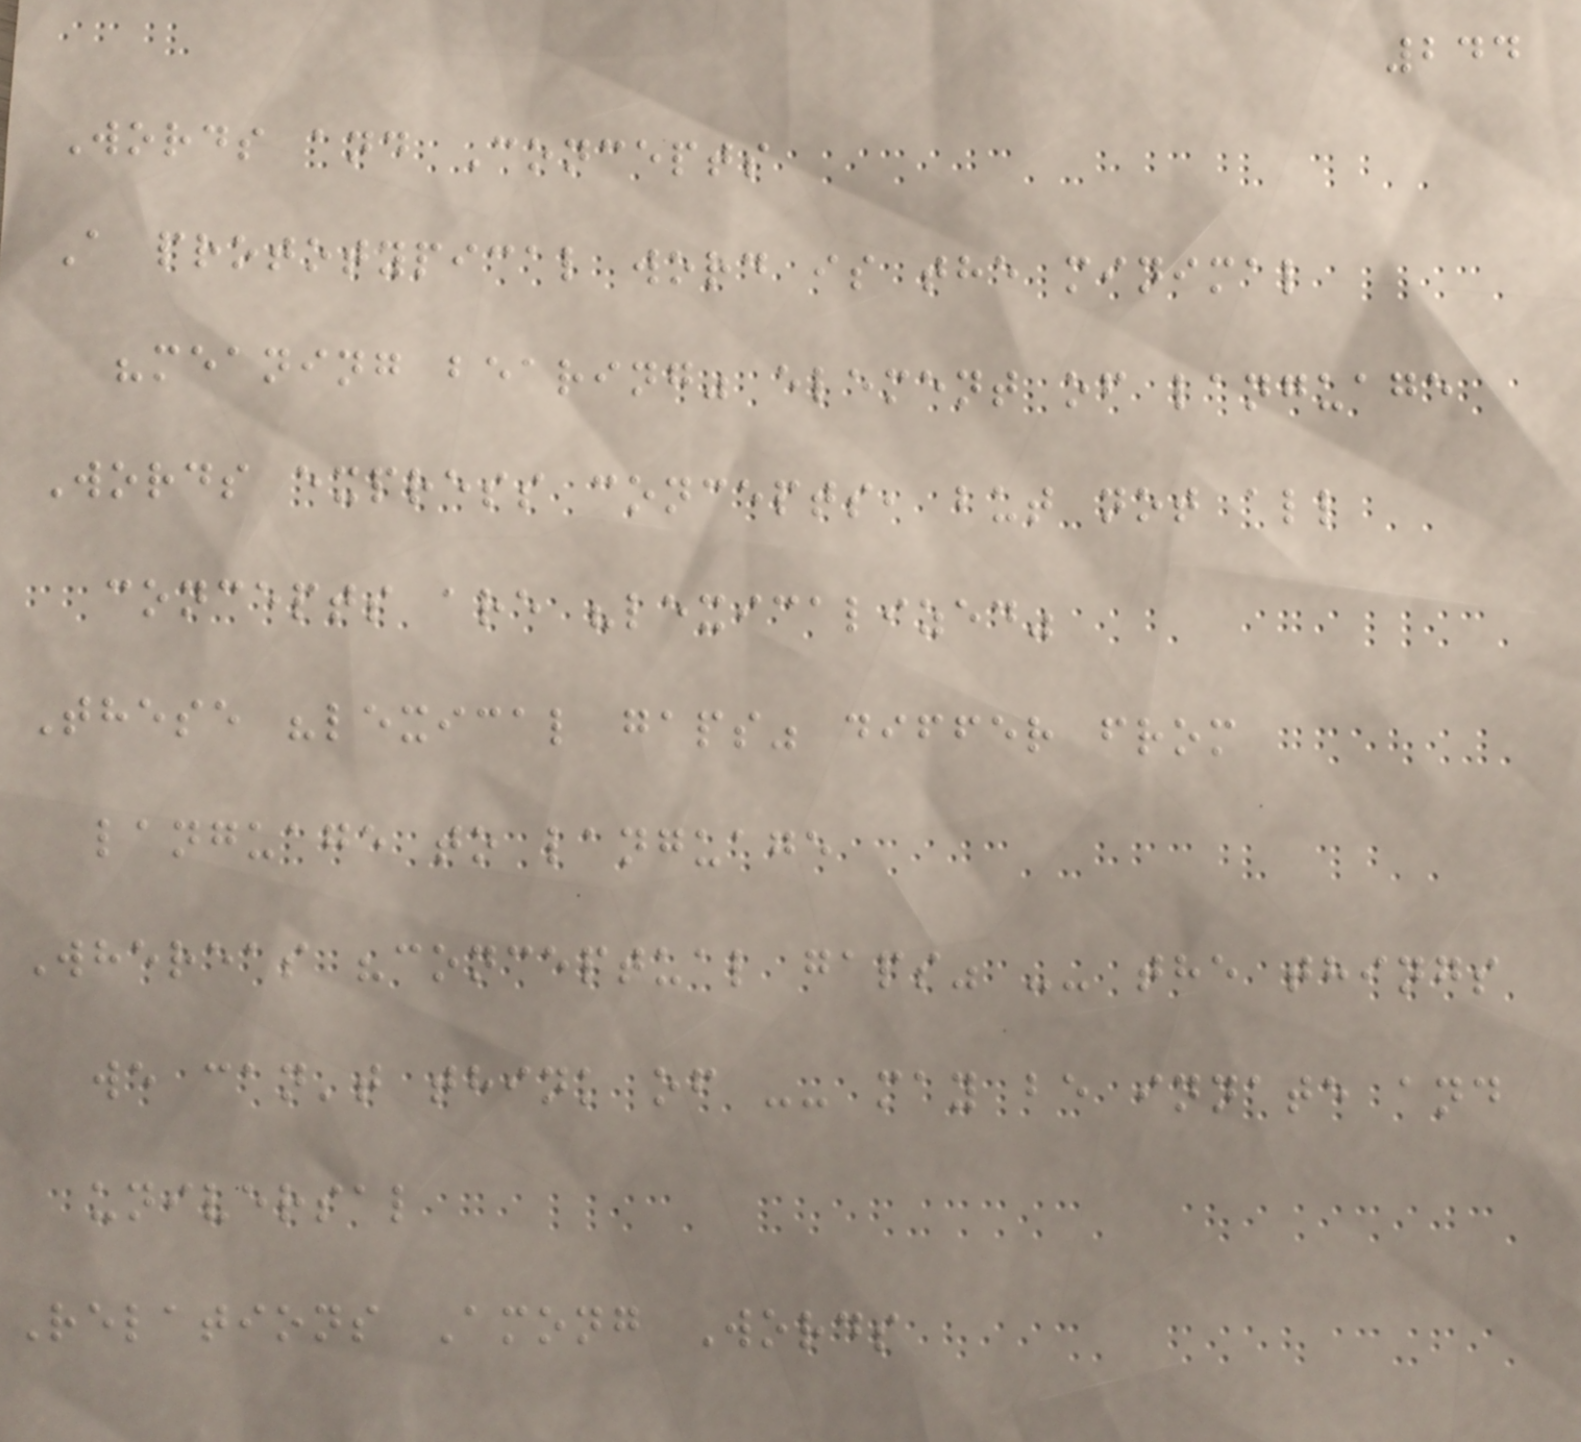244
Words and Concepts
A prototypical word is the minimal
"meaning bearing" element of language
Words express concepts, but not all
concepts are "lexicalized"
These "lexical gaps" differ from
language to language
Whereas "conceptual gaps" -- the things
we can't think of -- may be innate and
universal
Relations Among Words
